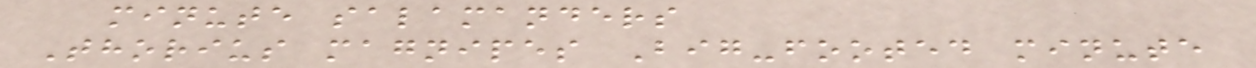minute salamanders
Thorius magnipes Big-footed minute
